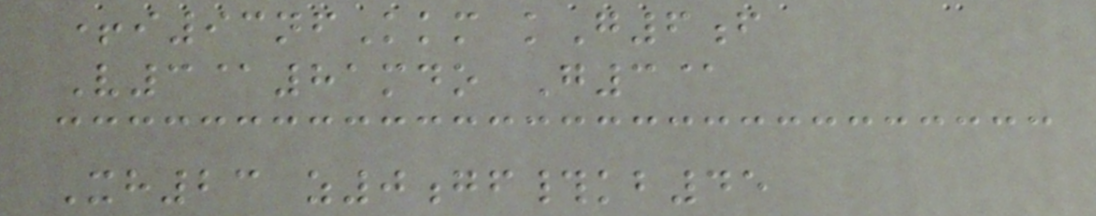+i93nfKkm kG6f
V3@81mdo G3@
Xh23 z0gf#kb45
